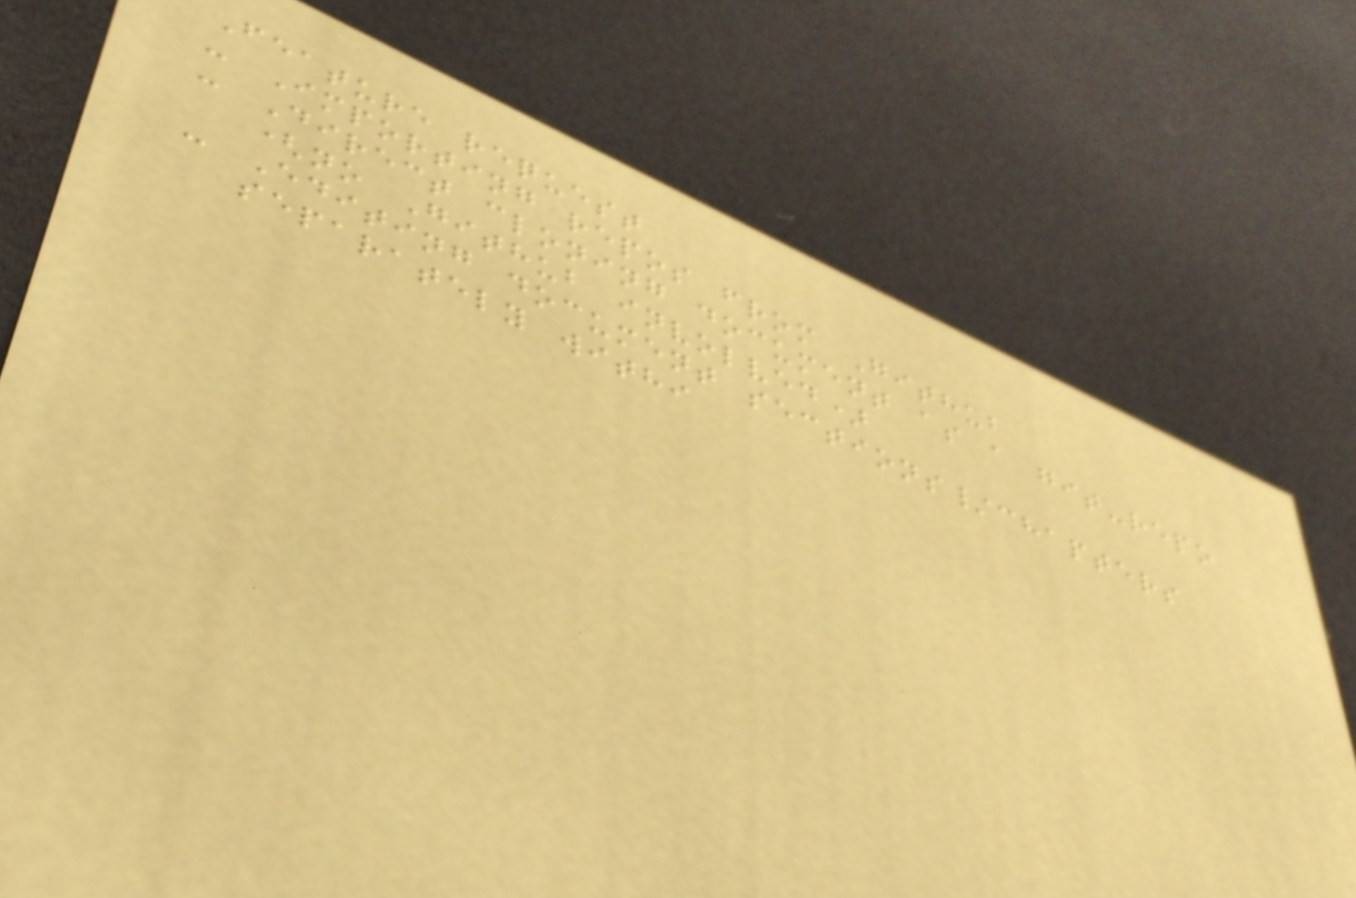Feature request
- Importing repos from Github
- Direct cloning document as a git-repo
(no Github involved)
- Editing document sections/chapters
separately withi
